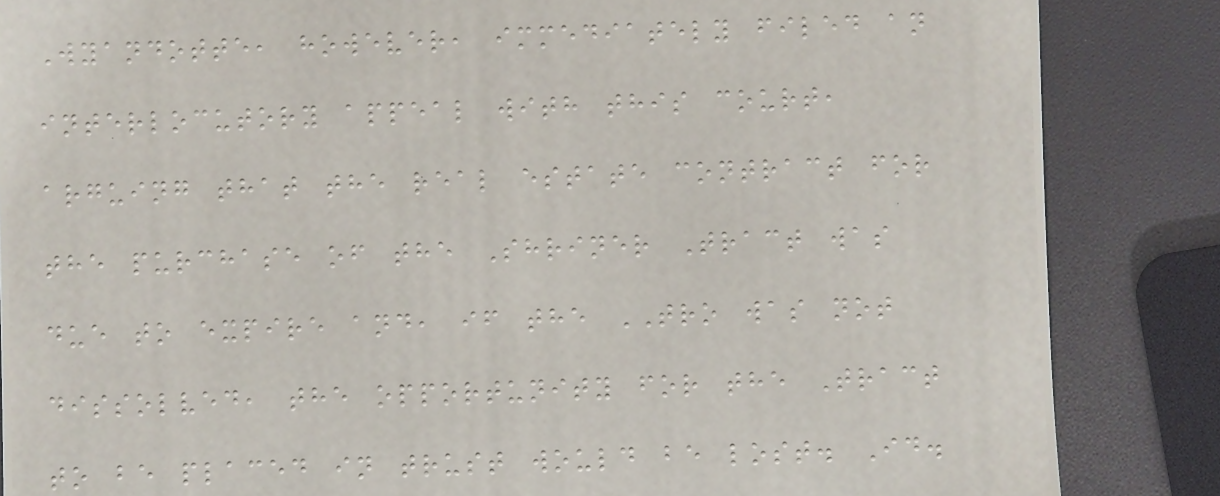Wyandotte, however, immediately filed an
interlocutory appeal with this court,
arguing that the real estate contract for
the purchase of the Shriner Tract was
due to expire and, if the TRO was not
dissolved, the opportunity for the Tract
to be placed in trust would be lost. Id.
